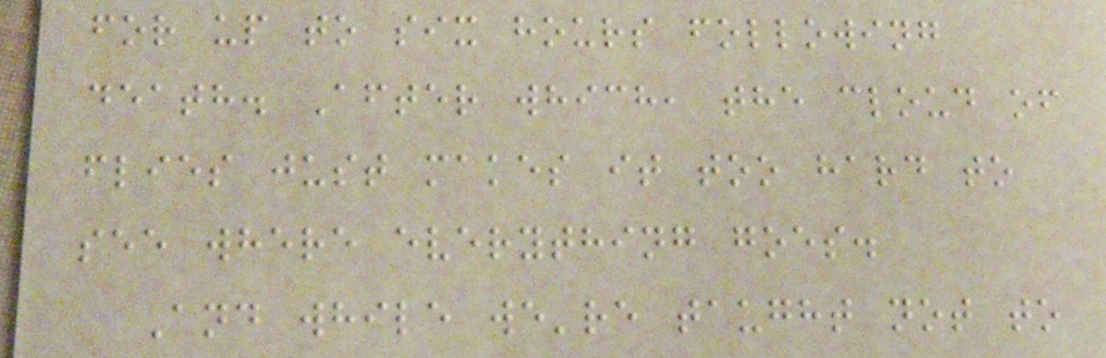for up to six hours following
death. After which, the cloud of
flies just makes it too hard to
see where everything goes.
And while we're taught not to
